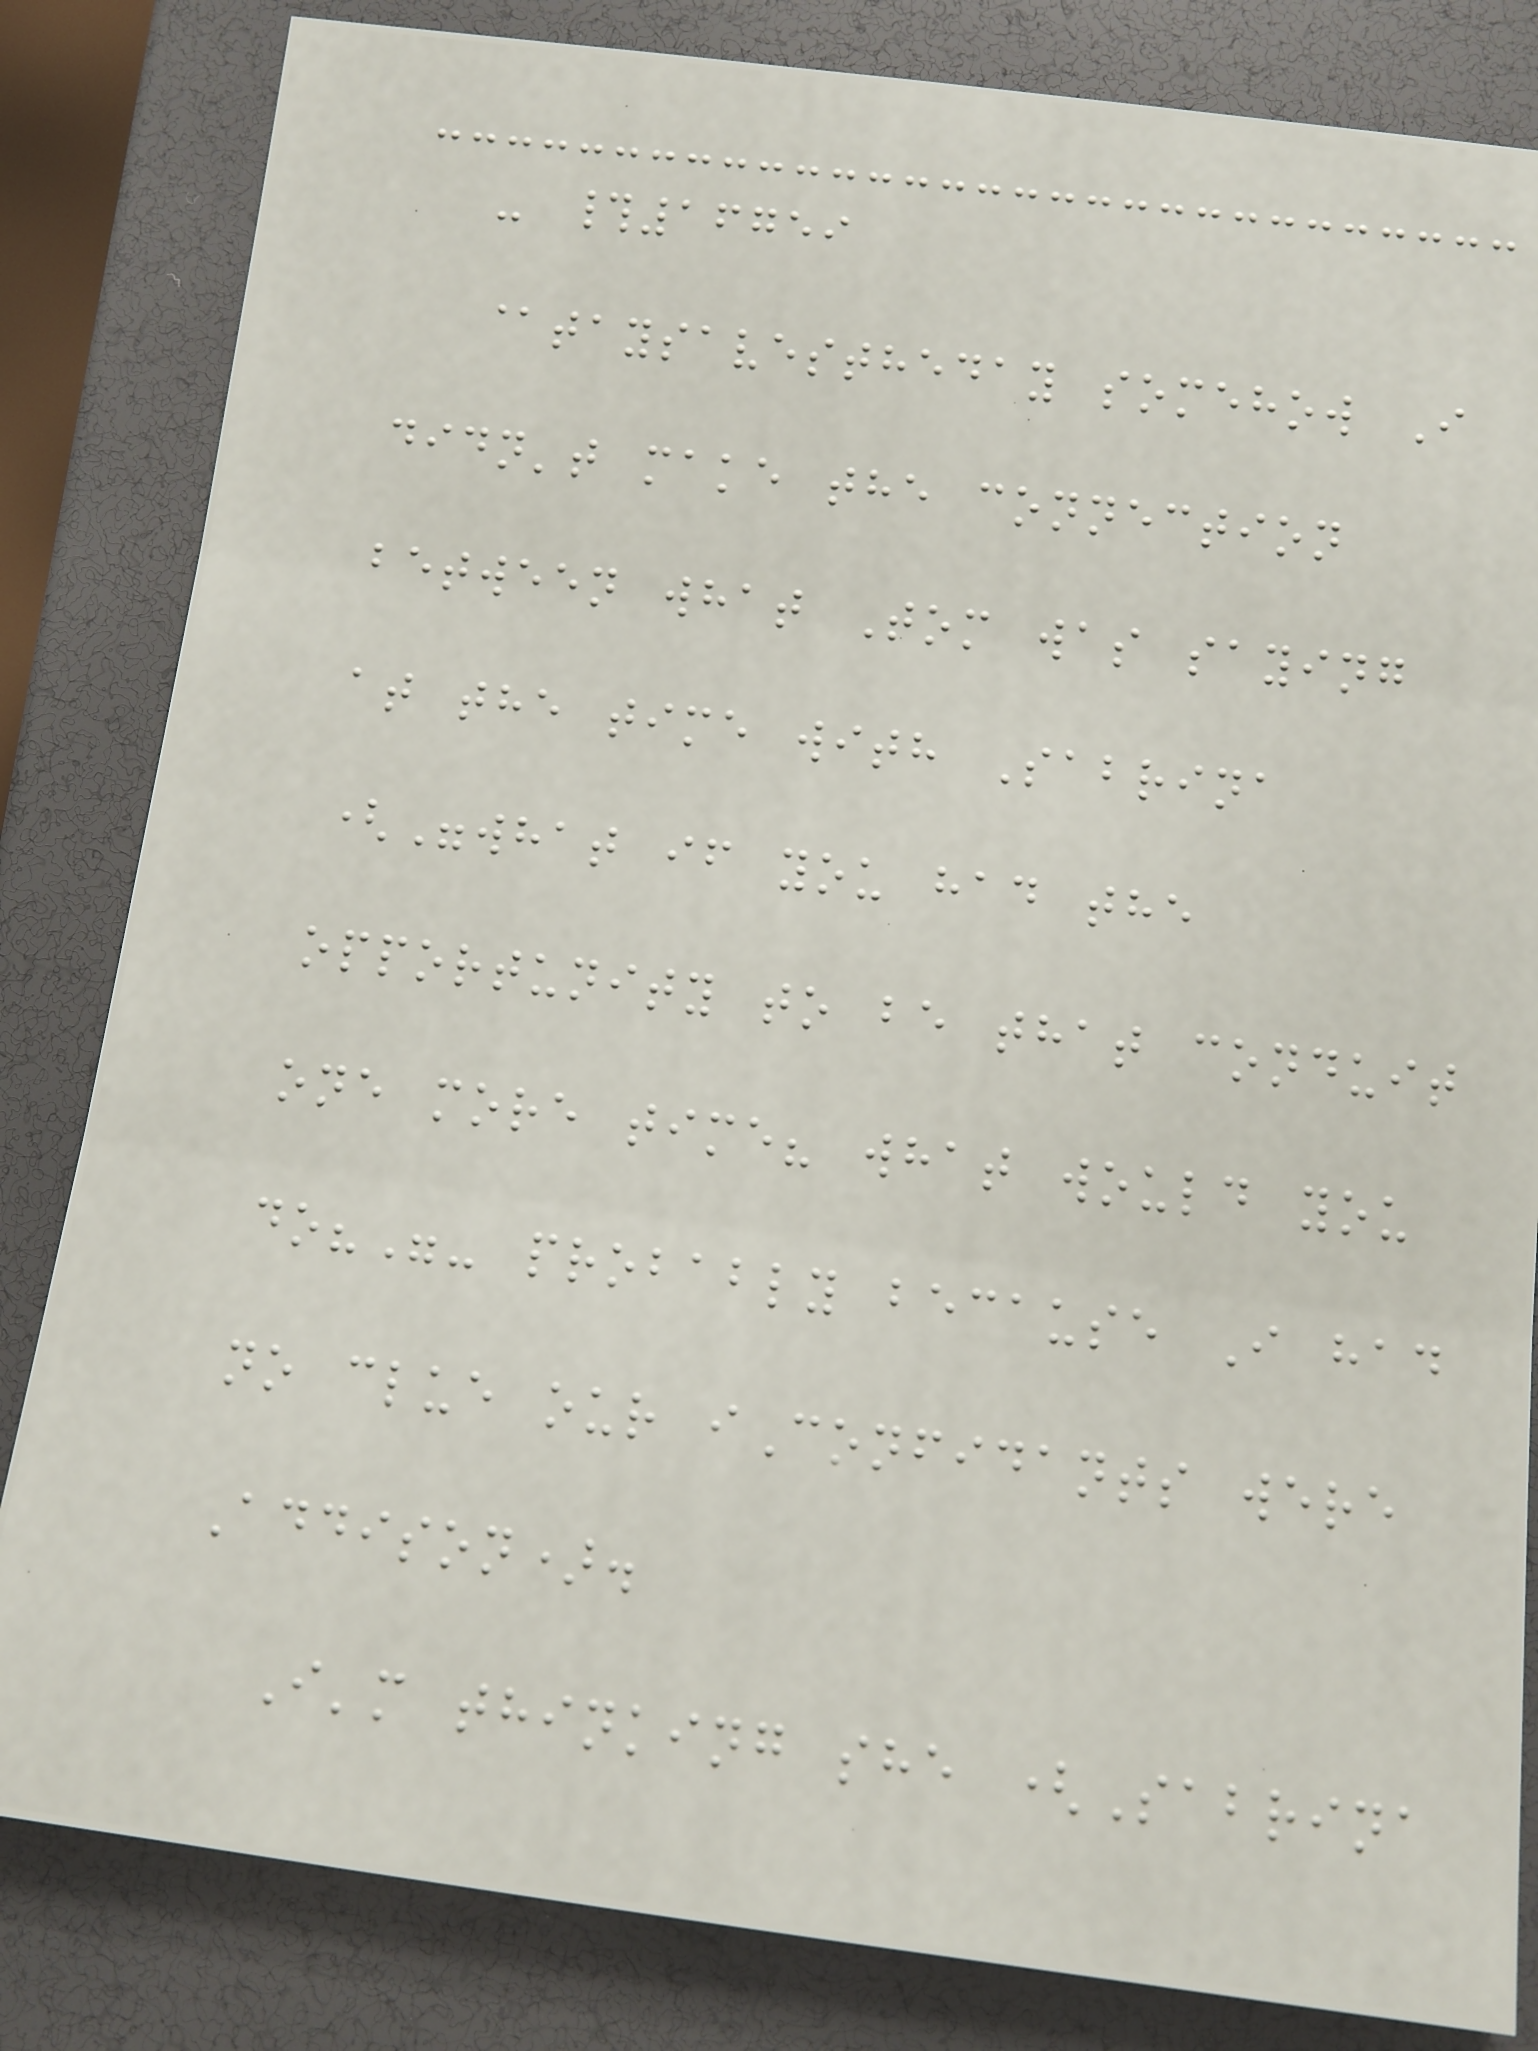- #16759
@taysavestheday somehow I
didn't make the connection
between what Tom was saying
at the time with Sabrina
("what if you had the
opportunity to be that conduit
one more time? what would you
do?"- probably because I had
no clue our iConfidants were
Addison).
I'm thinking she (Sabrina
